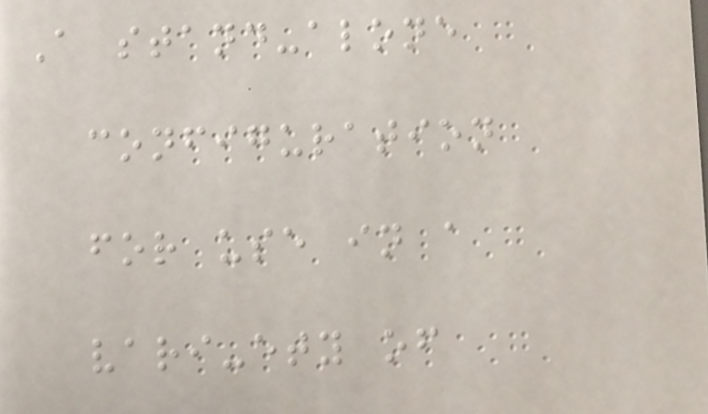A stand-alone
configuration
for use in a
vari-ety of
